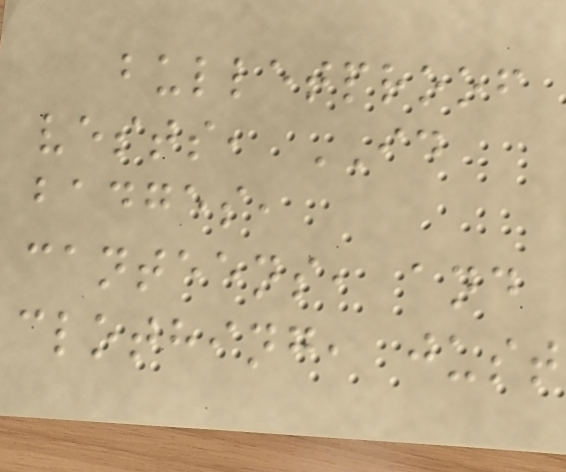bulletproof
vests, ID
badges,
canteens, and
clothing, just
